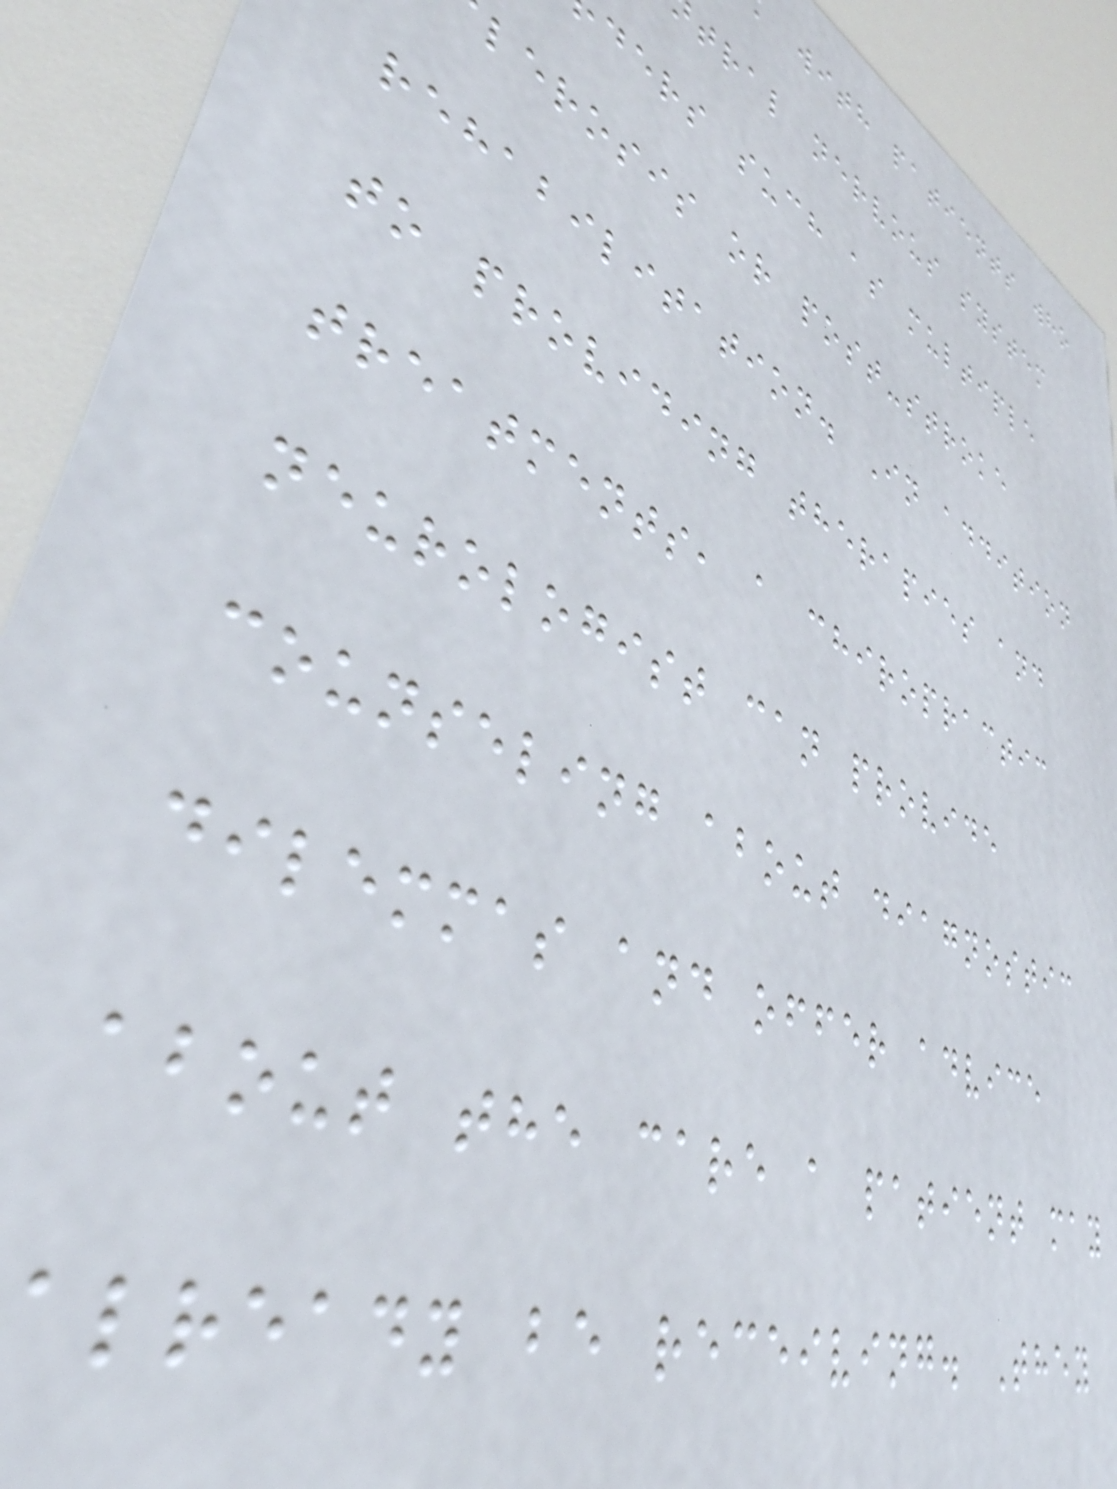with patients who
tral nervous system
ders such as multiple
lerosis or post-stroke
rehabilitation. In addition
to providing therapies and
treatments, a chiropractic
neurologist can provide
counseling about diagnostic
dilemmas and offer advice
about the care a patient may
already be receiving. They
